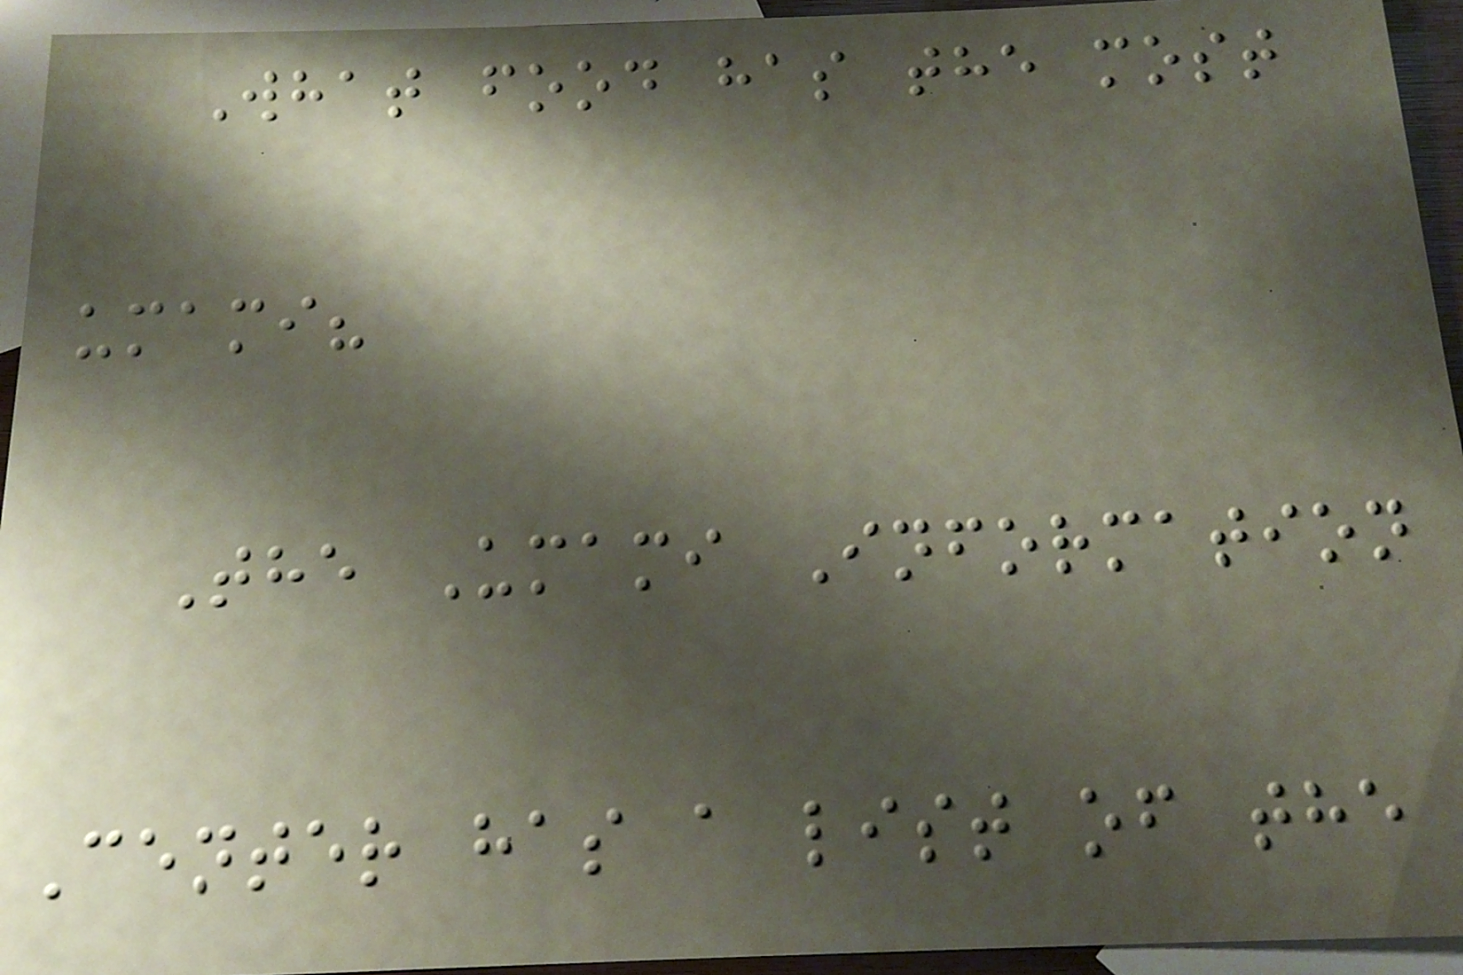What food has the most
umami?
The Umami Information
Center has a list of the
